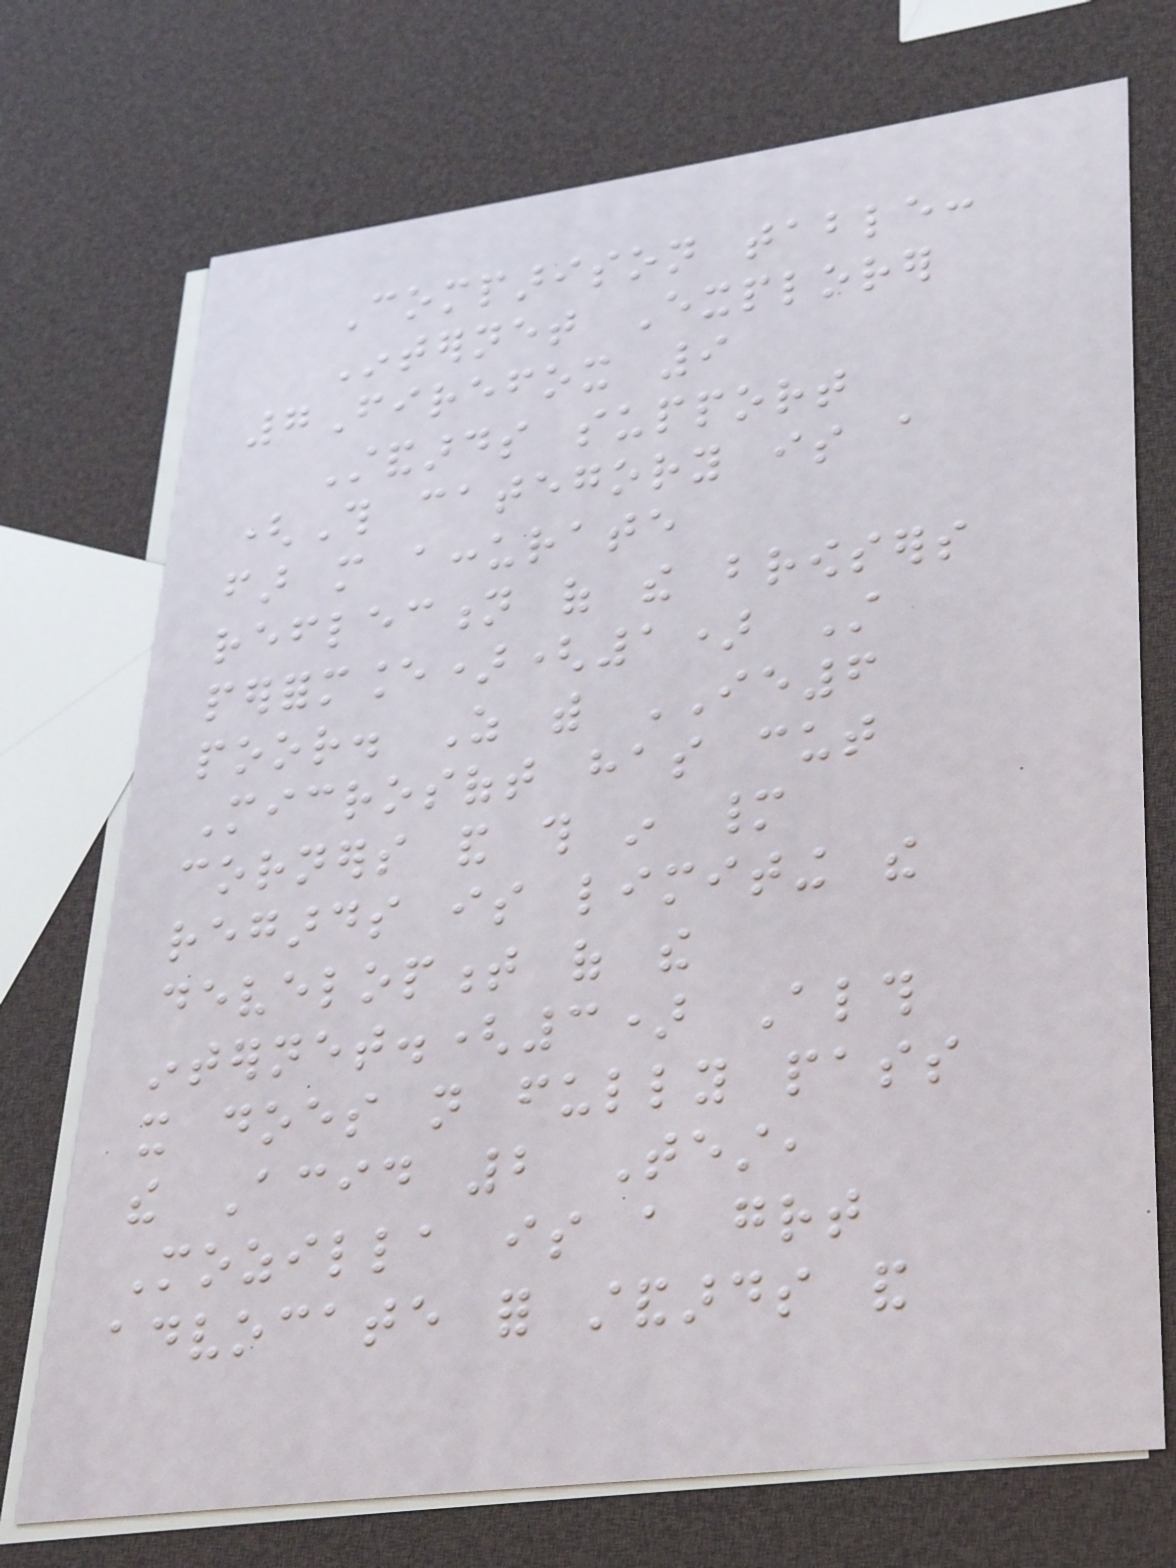Comparison table:
Internet Explorer
7Firefox 9
Standards support
(This category is a
far more accurate
reflection of the browsers
performance)(1) Still
poor. As with IE6
Microsoft has cut
corners and this in many
regards is limiting the
development of the
internet.(3) Although
it does not fully pass
the Acid 2 Test,
Mozilla is a great
advocate for standards and
